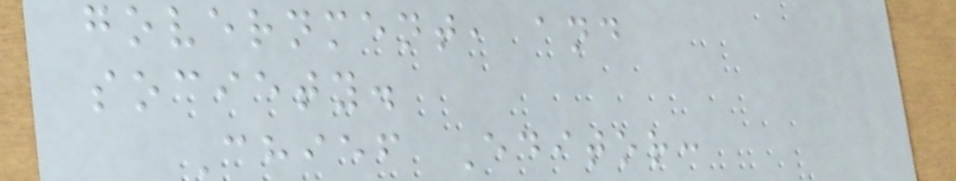government, and
society.
Chief Editor:
